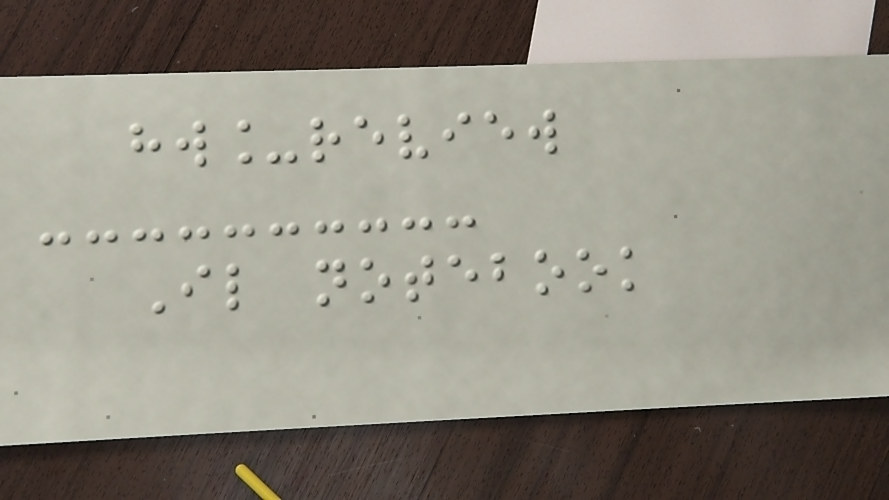hw_review
Il notebook
